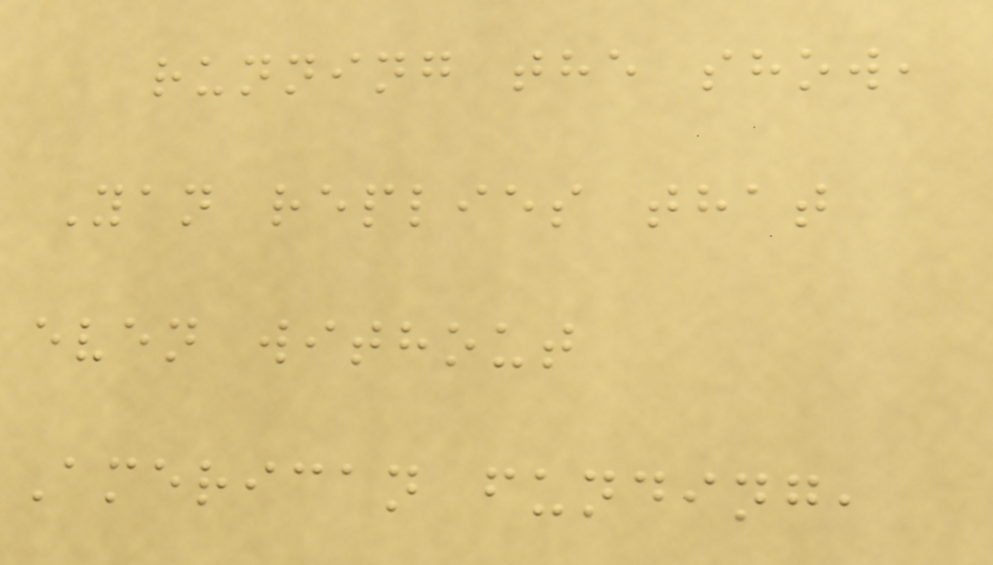running the show,
Yan replies that
even without
American funding,
